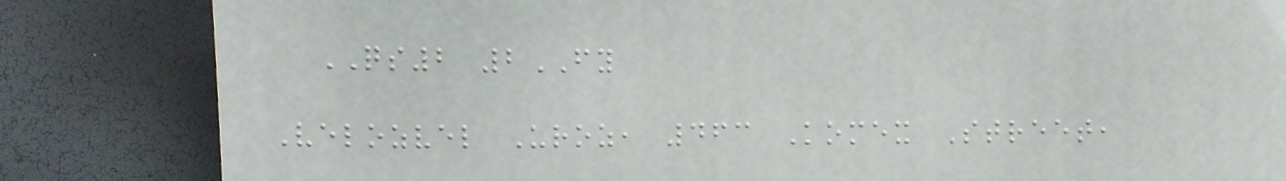QS2 2FY
Velozvel Uroz, 463 Komex Street,
